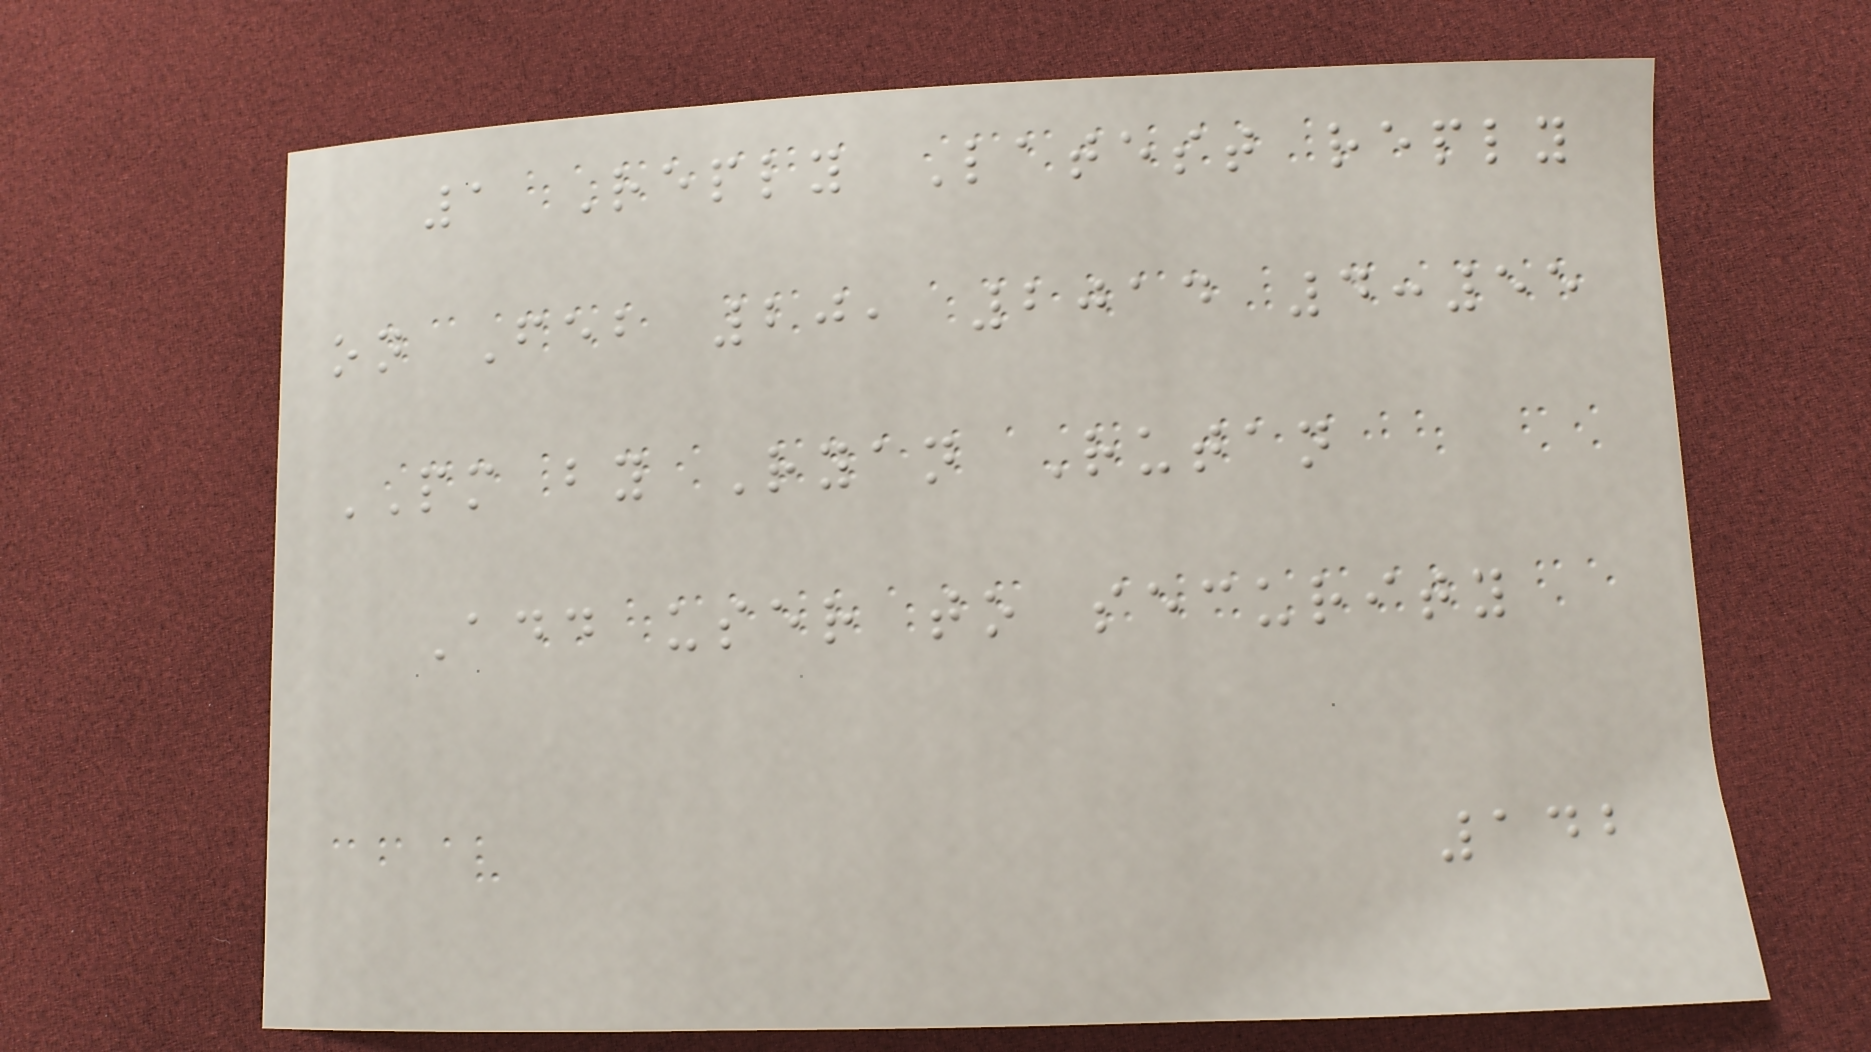1 Reply Latest reply
on Feb 20, 2014 4:55
PM by Ryan Rutan
Add user to security
142
